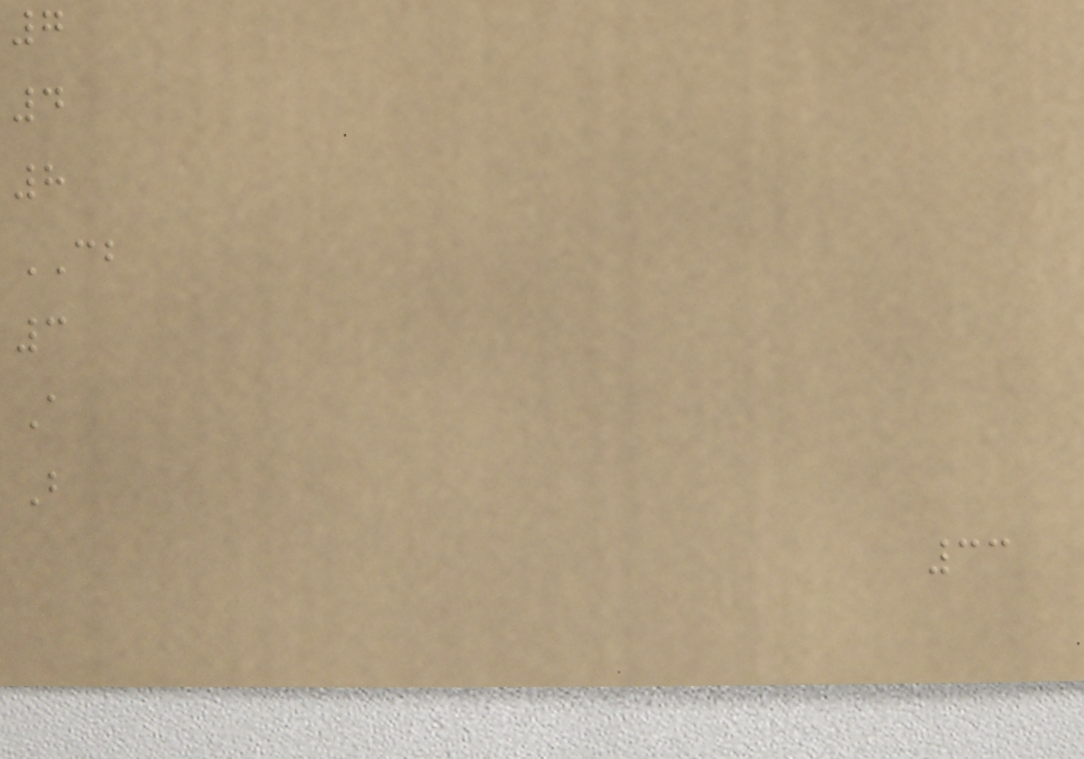7
4
8
CB
3
A
B
33
